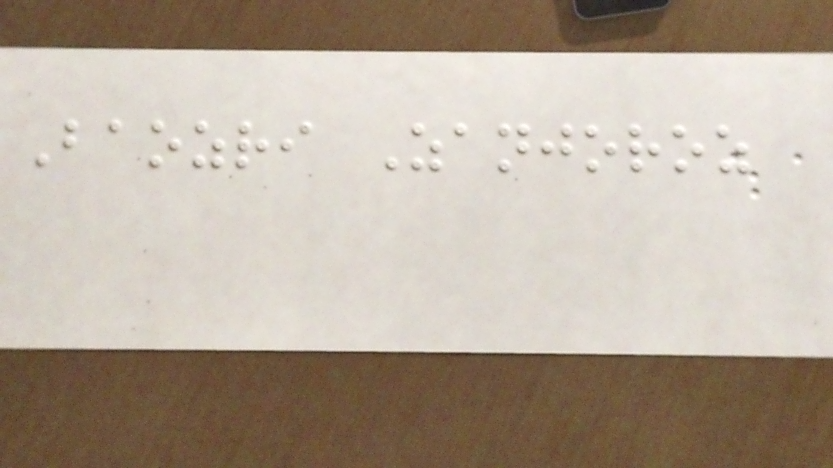Baozri Zanjoroz
